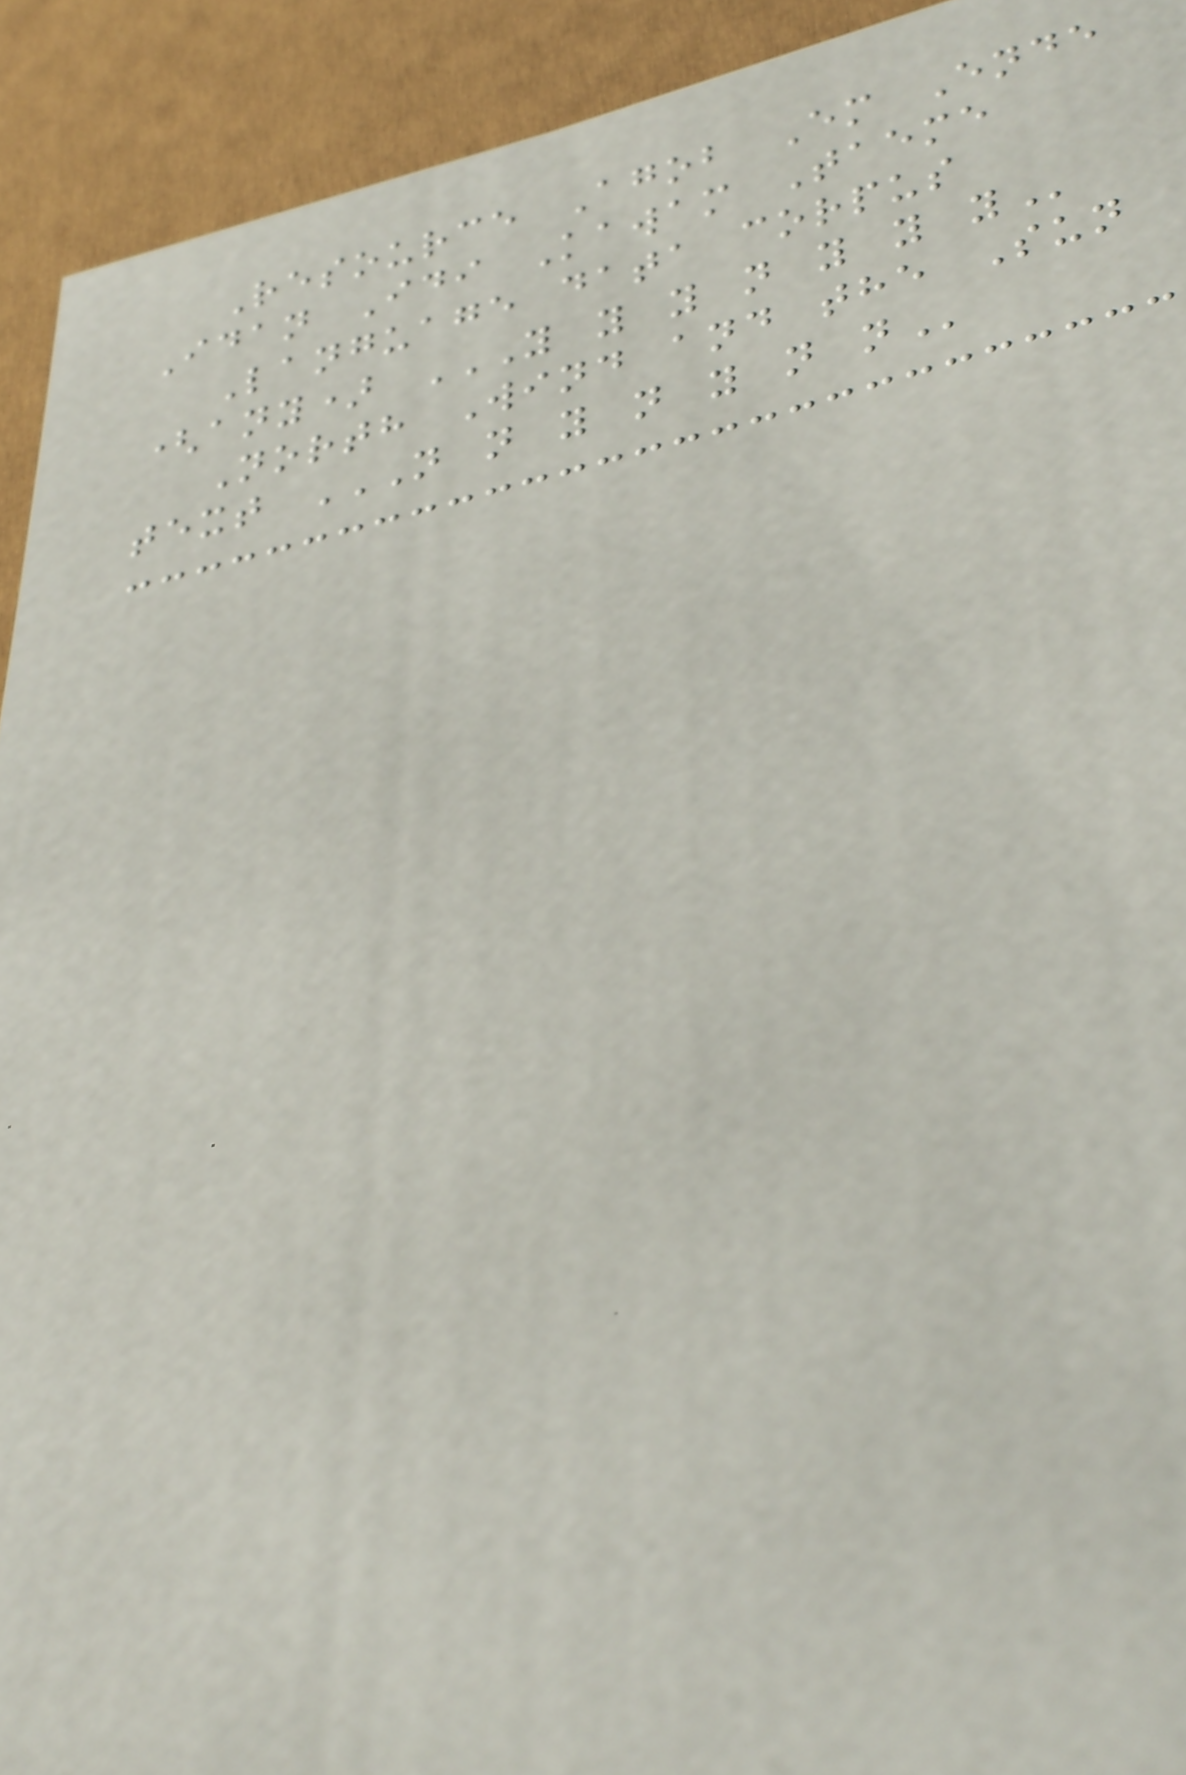Resource Agob Em Ende
Idan Idi Kawam Taeme
Language data corpus
(any) Y Y Y N Y Y Y
North Wind and the Sun
text N N Y N Y N N
